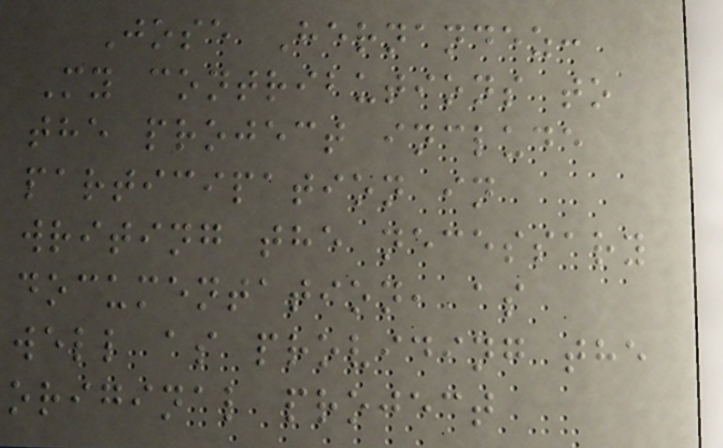Jose Hernandez:
My contributions to
the project include
participation in
writing the necessary
documentation, as
well as providing the
original project
